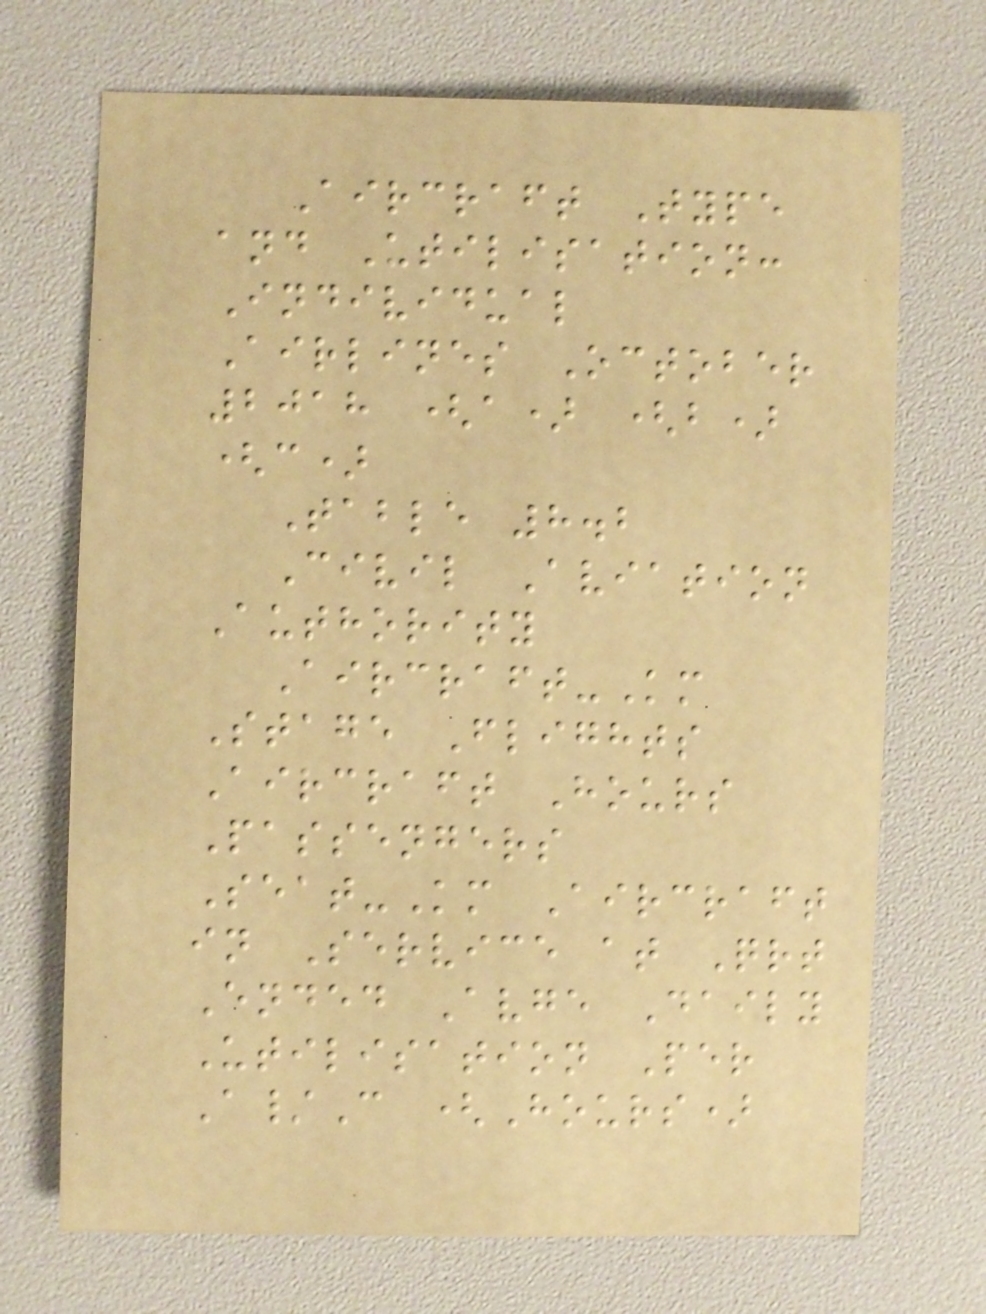Aircraft Type
and Utilisation:
Individual
Airlines October
2018 (a) (b)
(c)
Table 8.2
Civil Aviation
Authority
Aircraft-Km
Stage Flights
Aircraft Hours
Passengers
Seat-Km Aircraft
in Service at Qrt
Ended Avge Daily
Utilisation Per
A/C (Hours)
